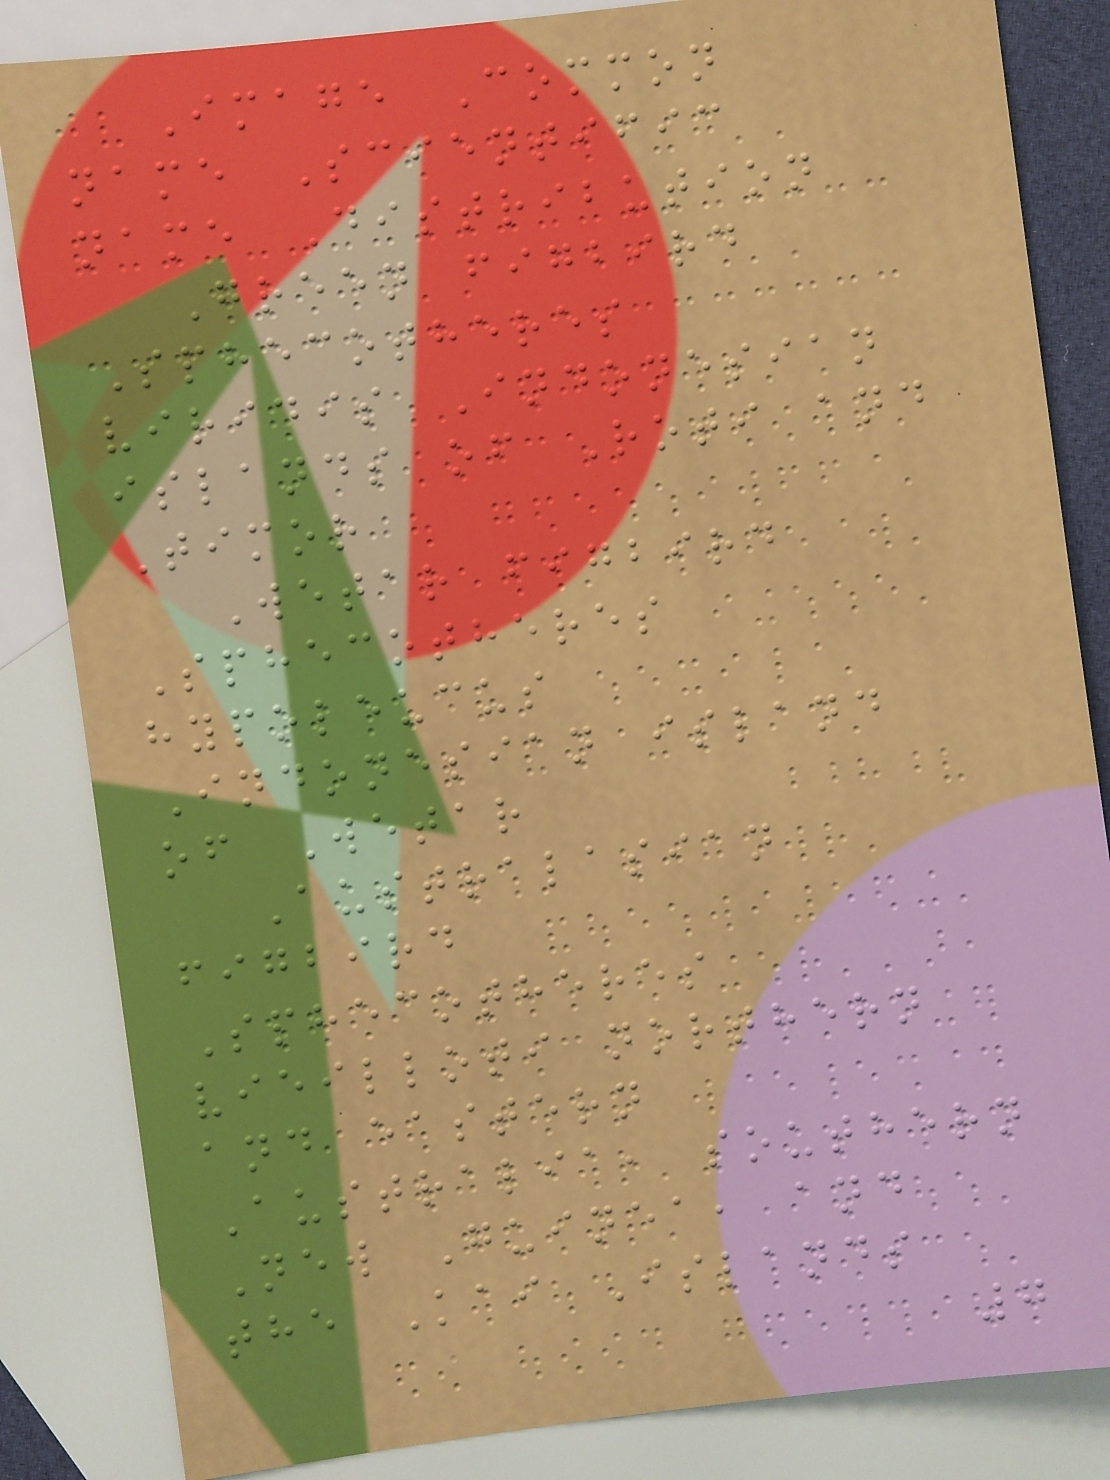Image Common
name Scientific
name Distribution
Green figbird
Sphecotheres
viridis Indonesian
islands of Roti and
Timor
Wetar figbird
Sphecotheres
hypoleucus
Indonesian island
of Wetar
Australasian
figbird
Sphecotheres
vieilloti northern
and eastern
Australia, southern
New Guinea, and
the Kai Islands
7
